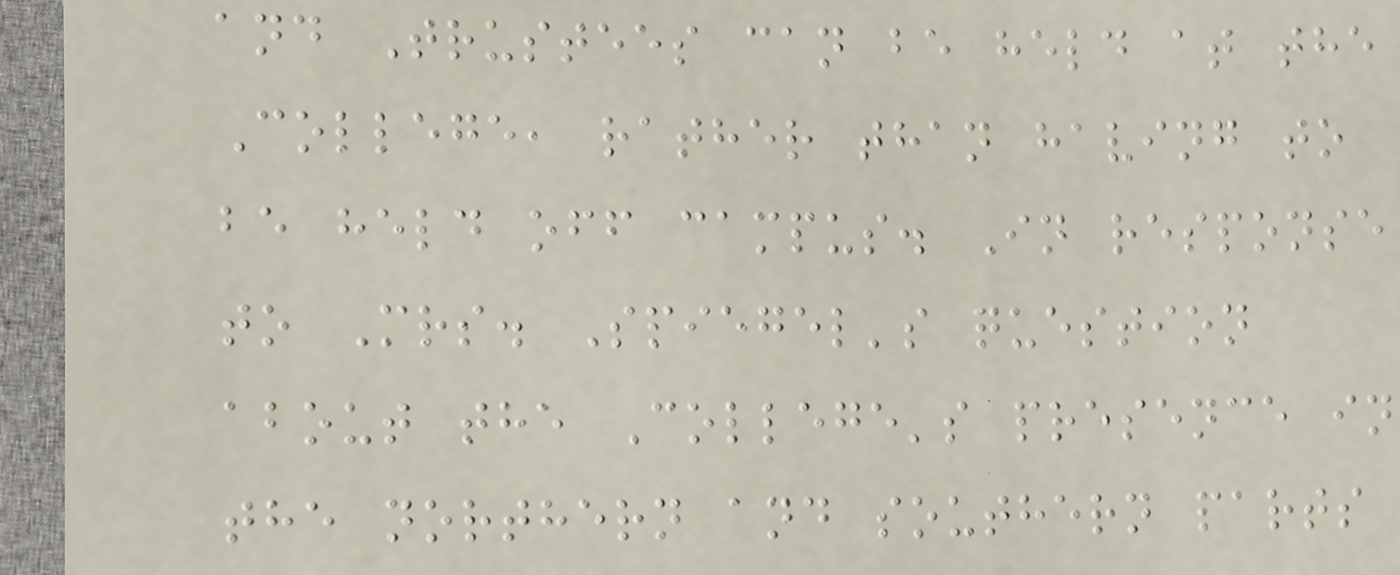and Trustees can be held at the
College, rather than having to
be held off campus. In response
to Mrs. Spiegel's question
about the College's presence in
the northern and southern parts
